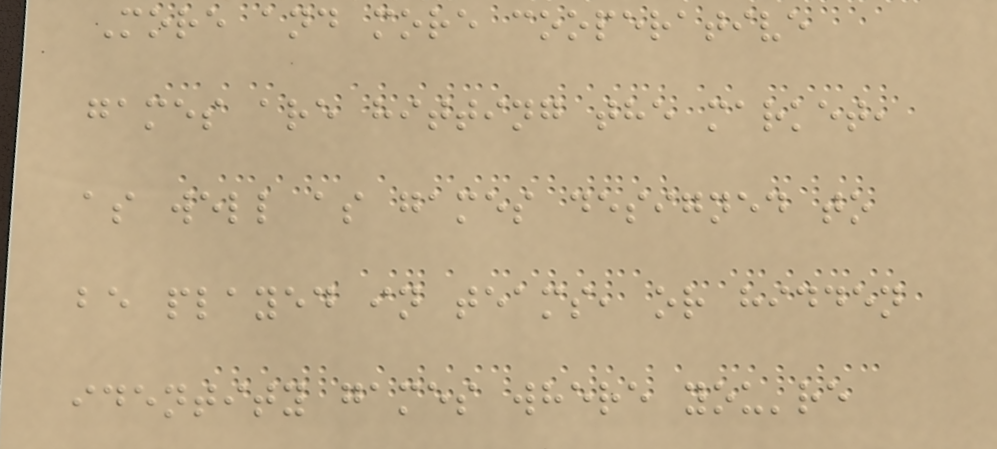More and more cooperative
games are hitting the market,
as well as games designed to
be played in teams, or hidden
identity games where you're
